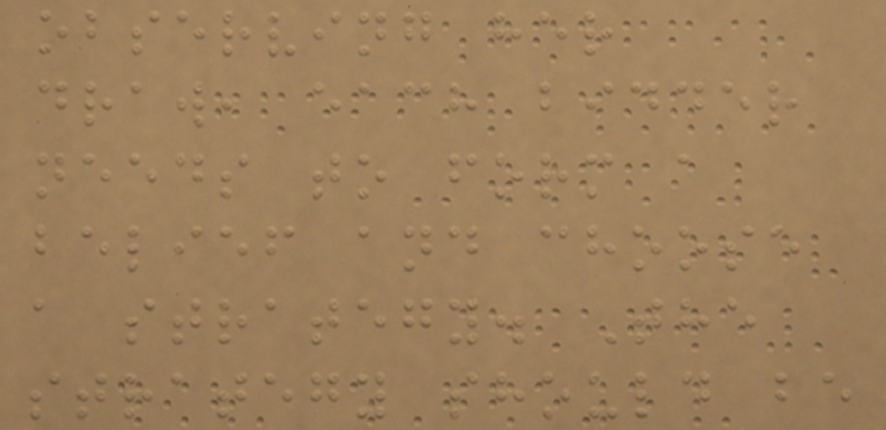observing her
draw, each bidder
needs to form a
belief and choose
a strategy. The
strategy should be
